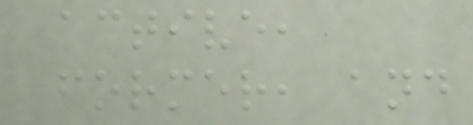active,
former, and
